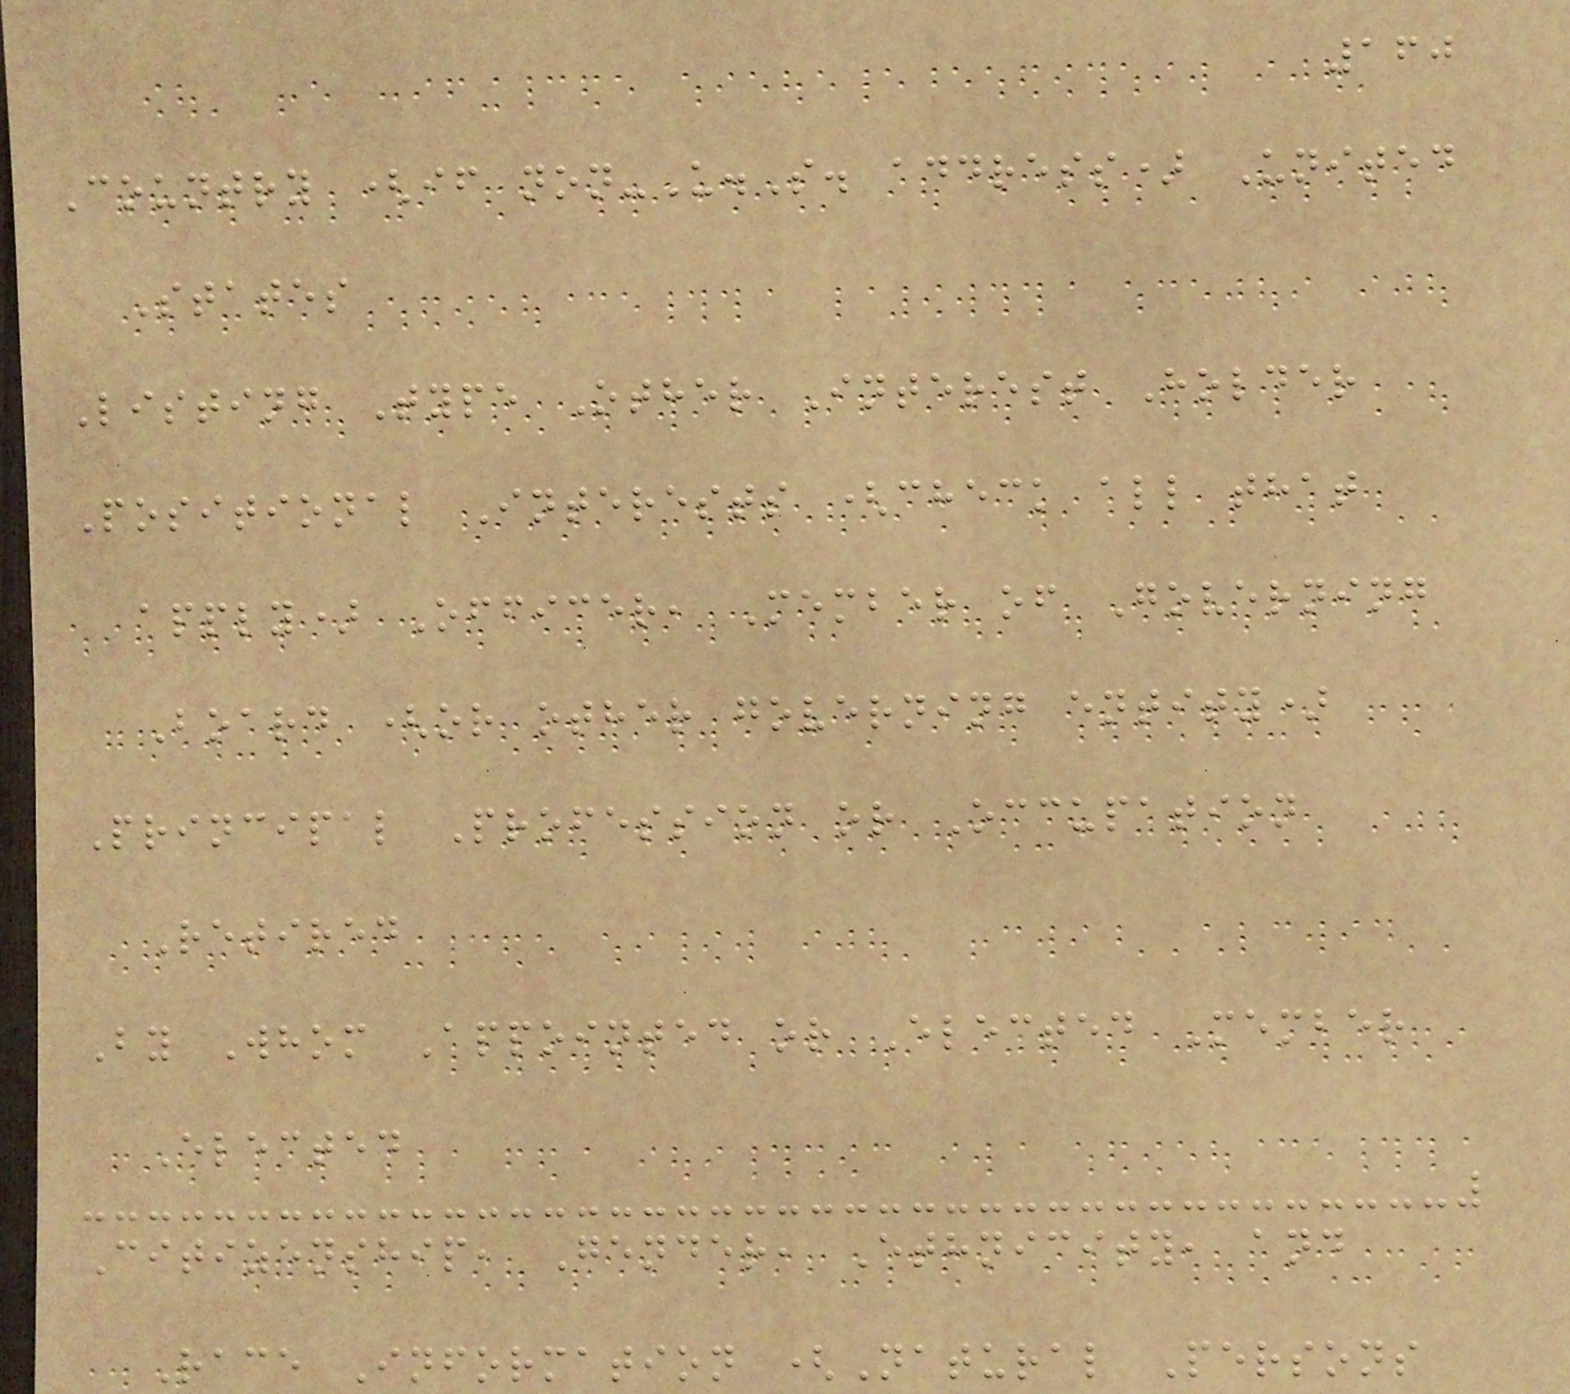160
Country (if non-U.S. address) United
States
Listing Type Other Interest Holder
Positional Interests (check all that
apply) Officer, Member of Governing
Board (or other governing entity)
Principal Profession or Occupation
Retired
By Whom Appointed or Elected Member
Elected
Citizenship, Gender, Ethnicity, and
Race Information (Natural Persons
